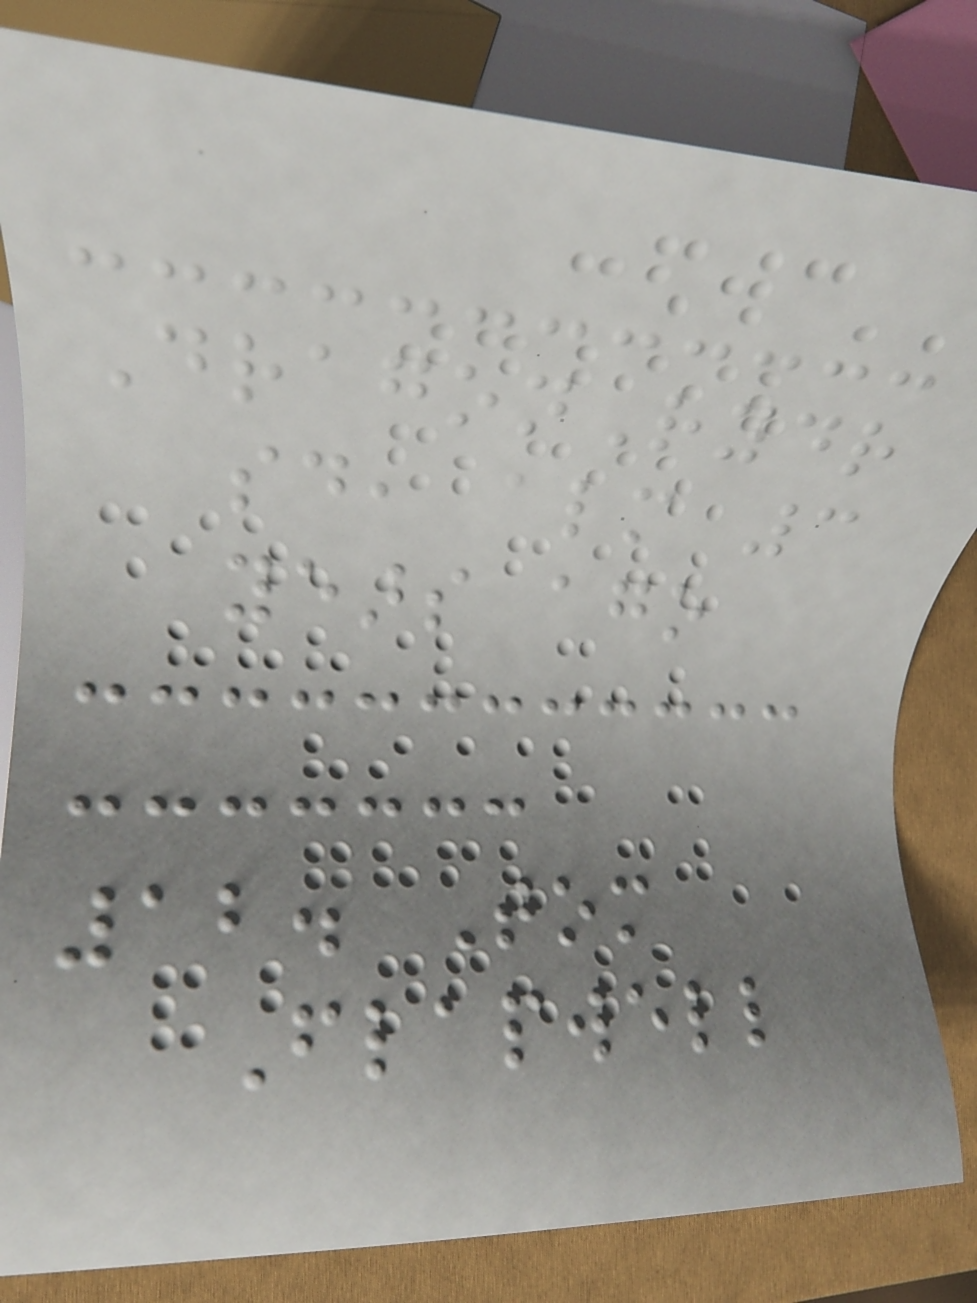DragonRydr
said, almost 3
years ago
12. Tom
Flapwell
